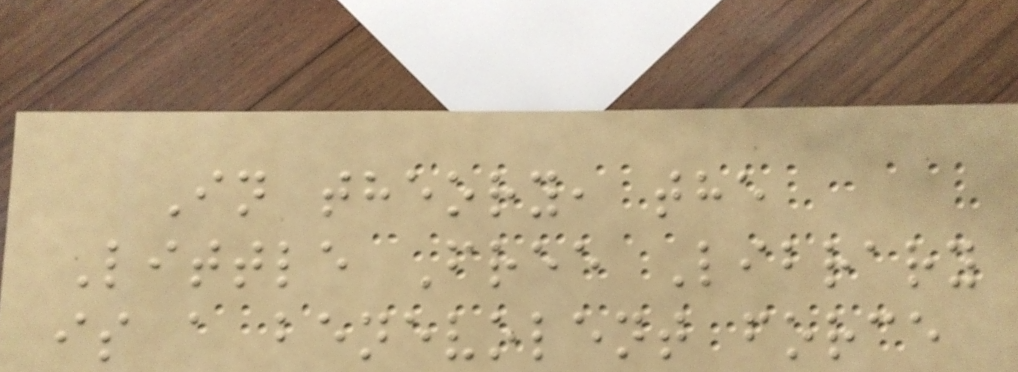In theory, the
Little Free Library
is a benevolent force
